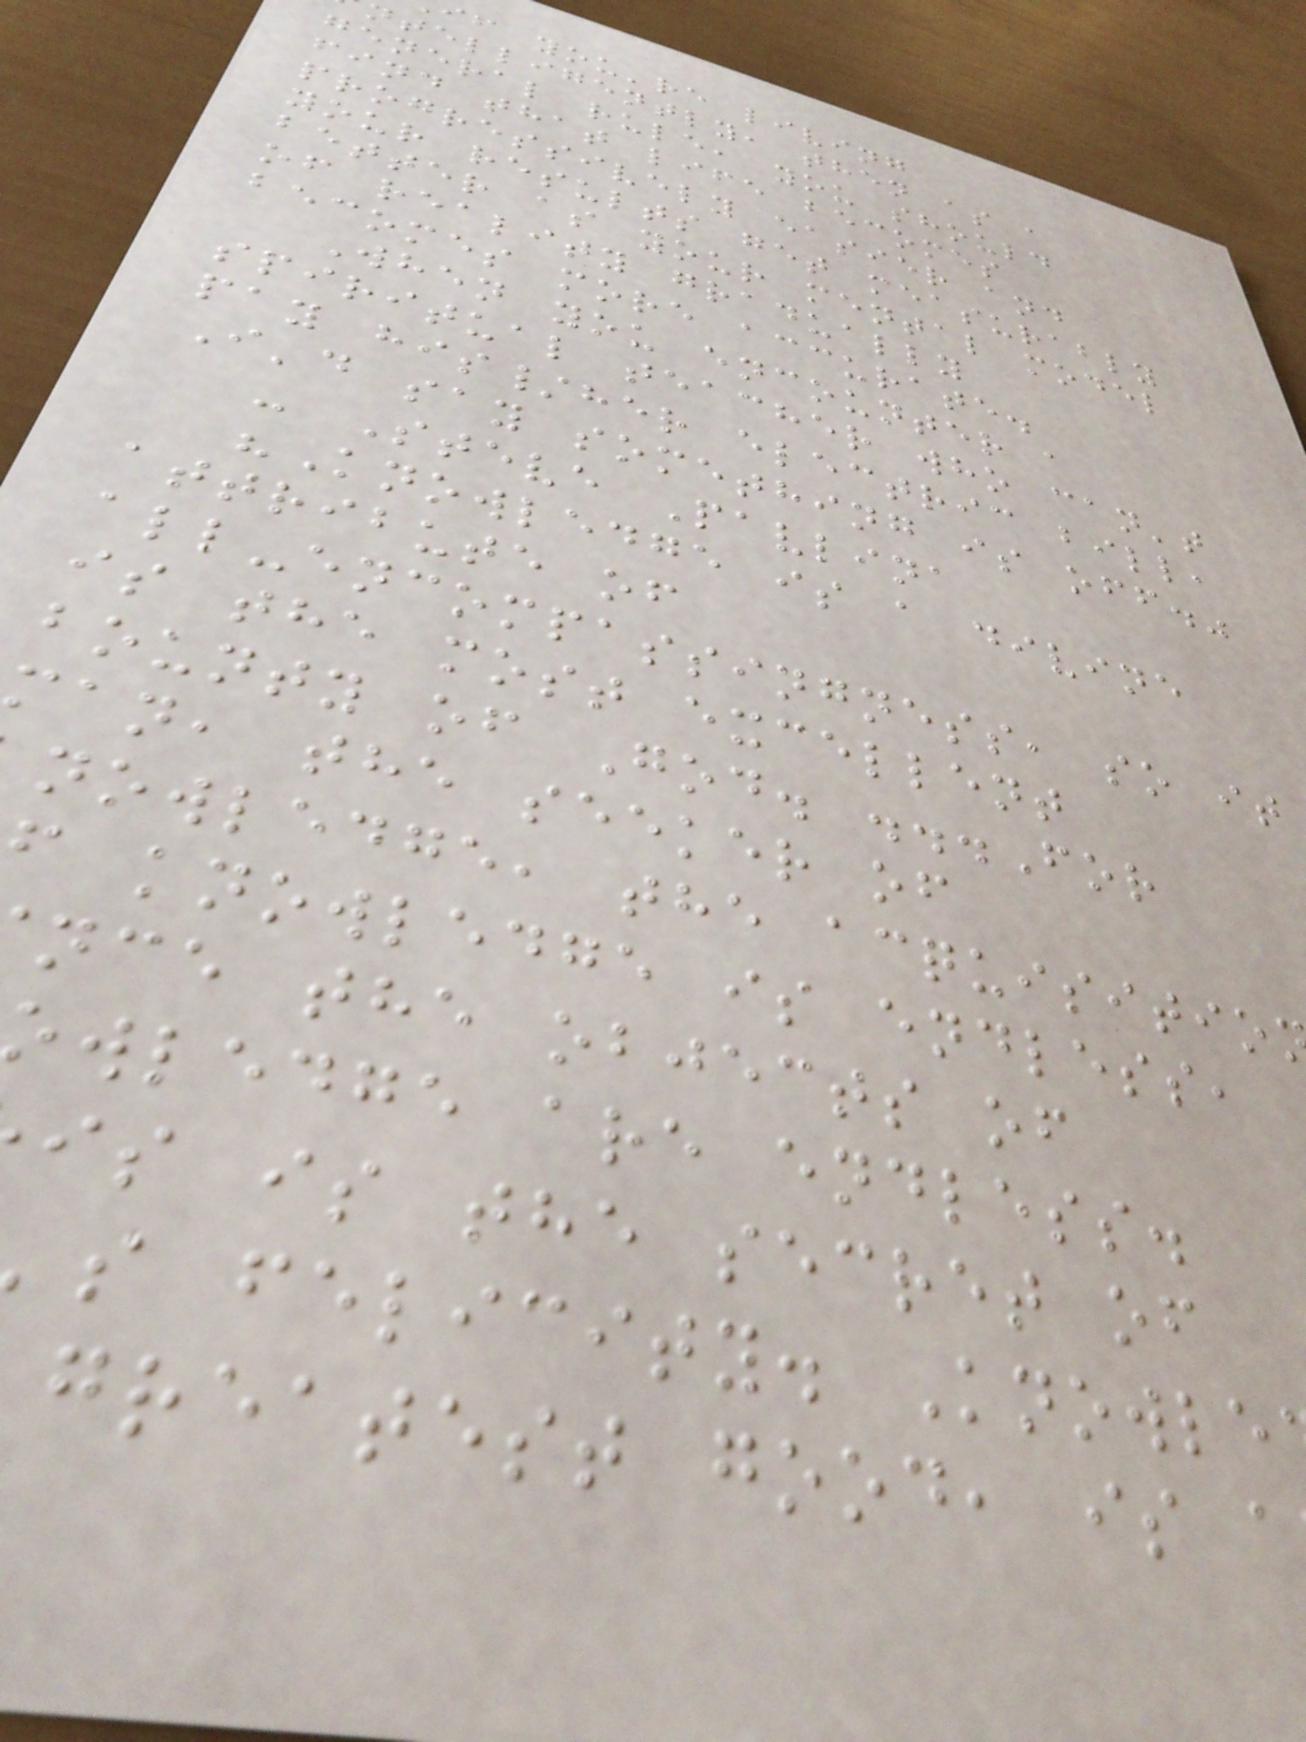if you're living
ntelligently, then as a
general rule, you should
find that life becomes
progressively easier and
your results get measurably
better as your mental model
of reality gradually
becomes more accurate.
When you encounter a
spiritual teacher who can't
pay his/her electric bill,
I'd say something is off."
- Steve Pavlina
"Knowledge is a divine
attribute of
all-encompassingness, so it
is the most excellent
bounty of God. ...For
man, the seeker of
nowledge, the acquisitio
f knowledge is endless,
nce the objects of
wledge are endless.
is is the secret of
s felicity. Knowle
greatest good, is a
